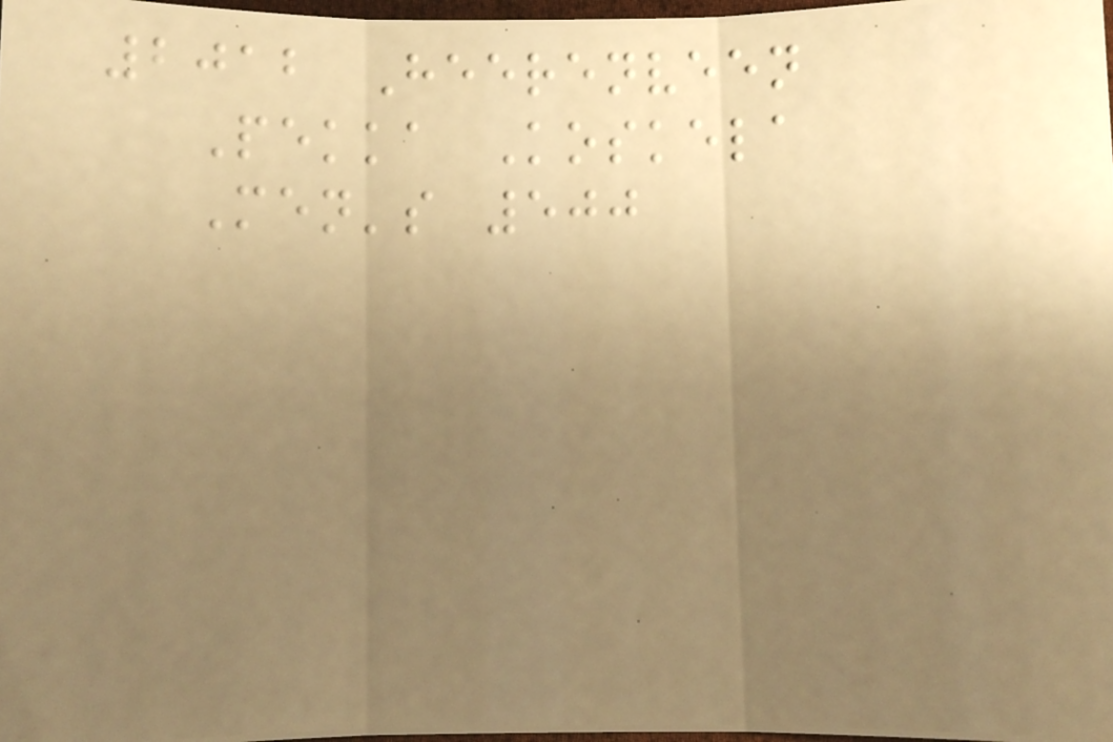2012 Heerenveen
Pekka Koskela
Men's 500
